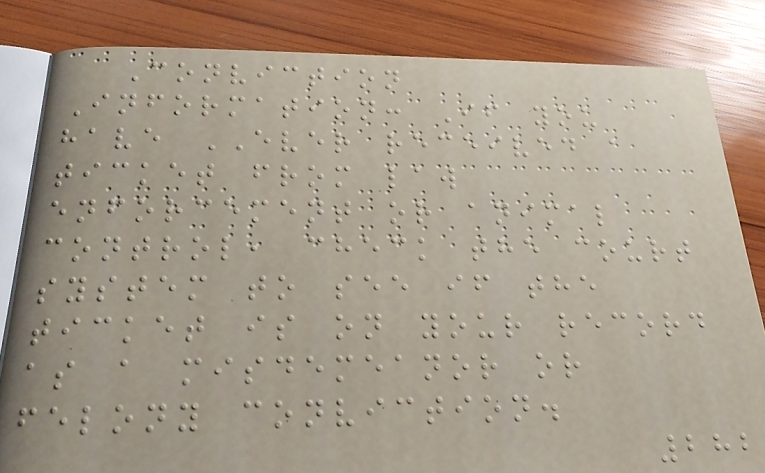Conviction
Information: If you
have EVER received a
ticket from law
enforcement or animal
control, check the court
system to see if the
ticket is on your record
as a misdemeanor or
felony conviction.
282
